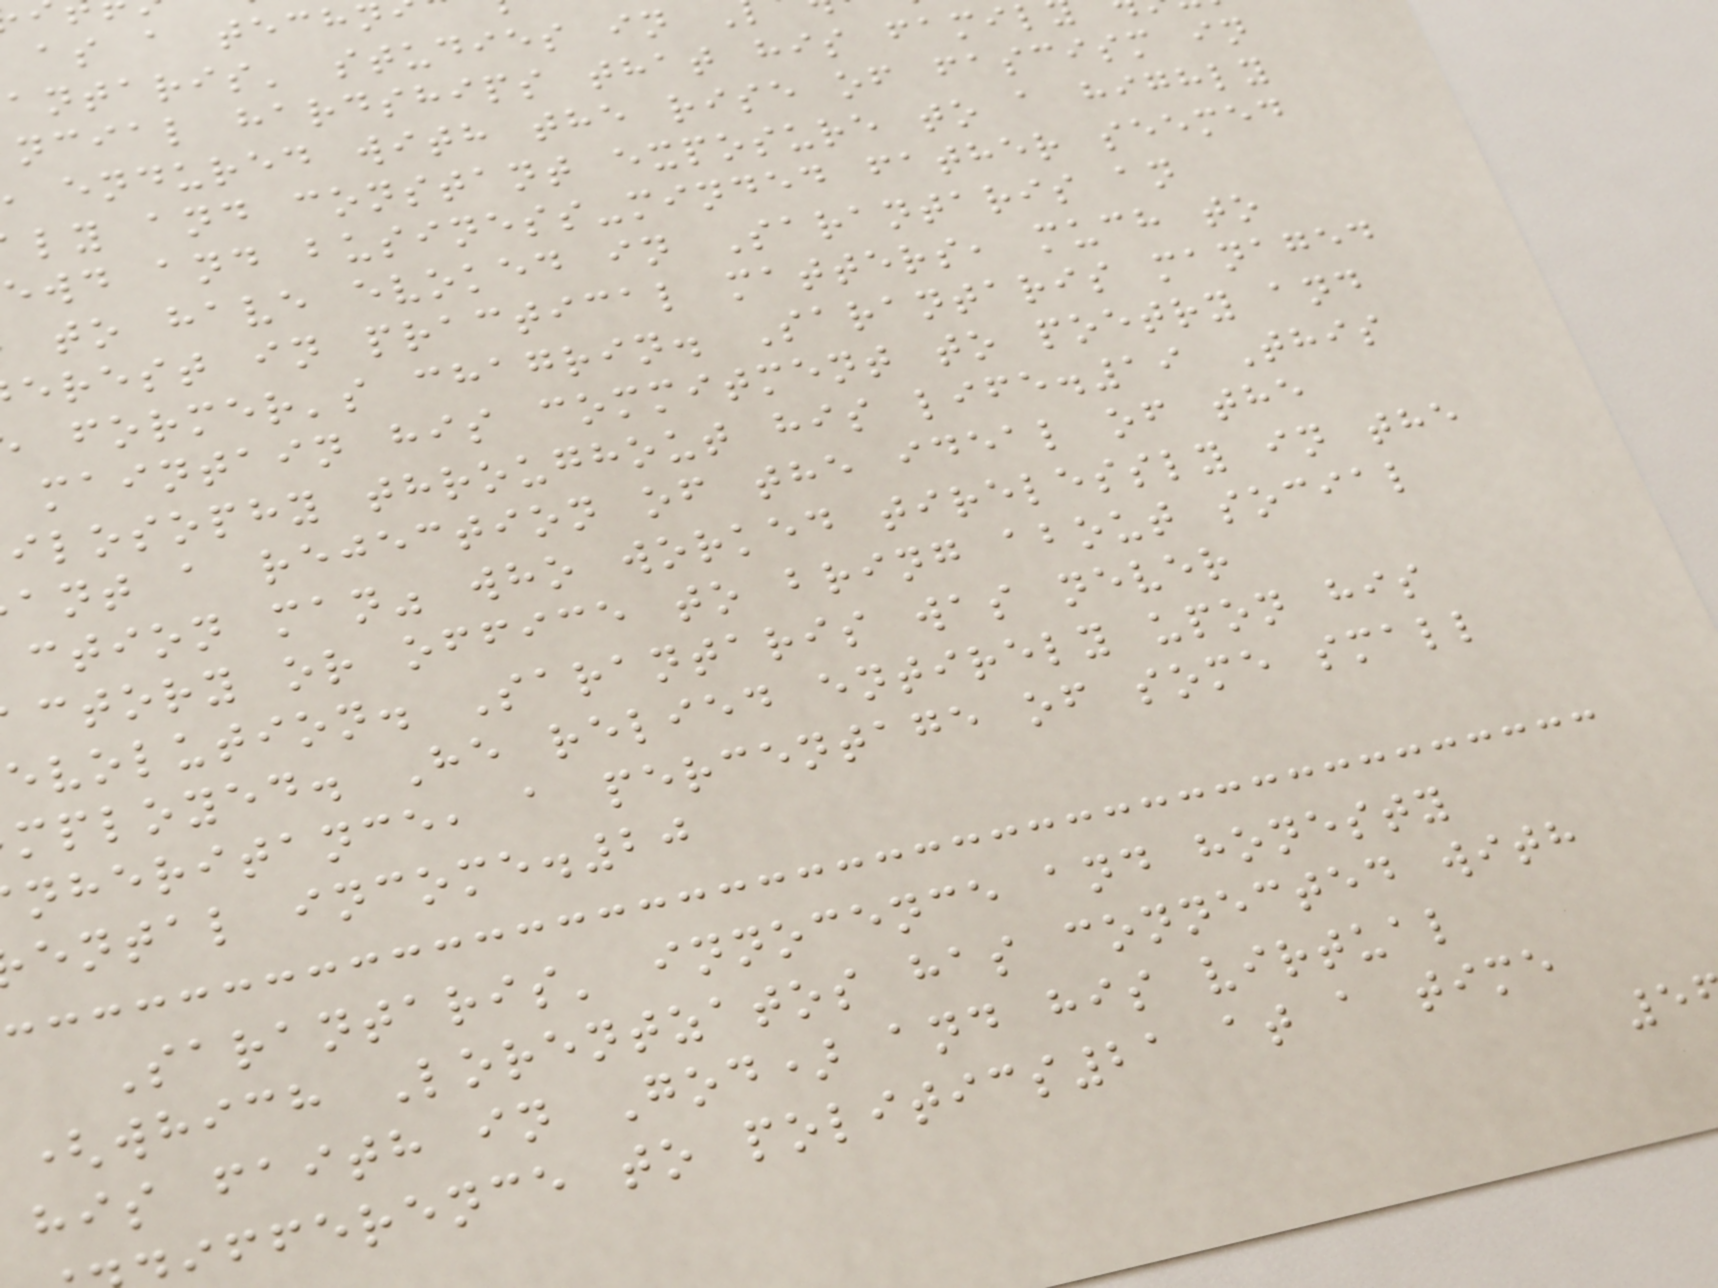as a techn
antaris' studies in
ncial hardships that his famil
endured with the rise of fascism in
ly and constant exposure to a highly
ewd and business-minded father seemed
to have evoked in Sarantaris an
erest in practical matters, much to
former's chagrin. Sarantaris managed
maintain his commitment to poetry and
ilosophy throughout his life.19 This
ant a rejection of the ideal of the
ction man" who worked tirelessly in the
ctory or office to bring about social
evolution. Sarantaris was never
mployed. He relied entirely upon his
nheritance, a percentage of some small
ental income.20
Sarantaris' innocence and honesty
(which Lorentzatos has connected with
his faith in God) and his virtual
fference to politics21 at a time
